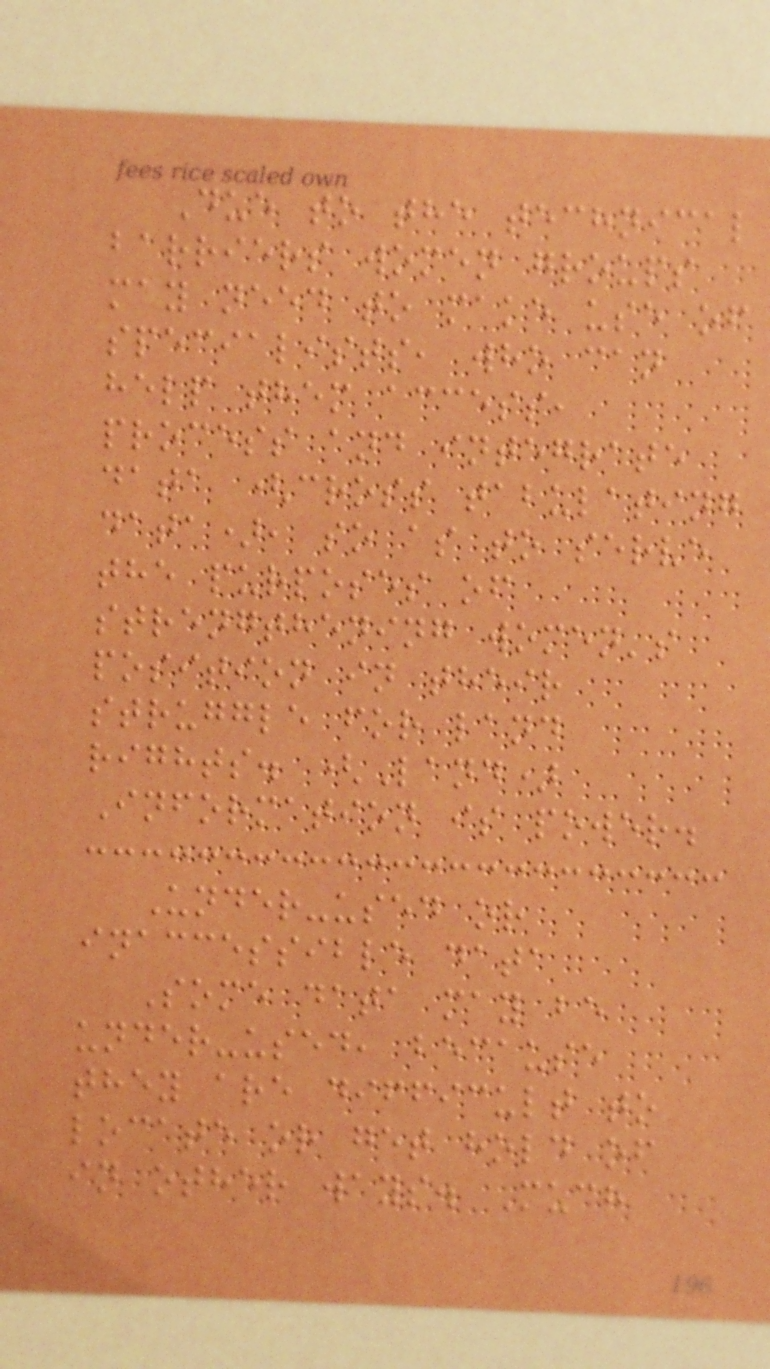Due to the technical
barriers women groups
may need to make use of
specialists, who can
help them access,
process and integrate
data (cross tabulating
data), so as to serve
the purposes of
strengthening women's
position in their
struggle for land
rights. (Land)
Information is power.
Under-used or
inaccessible data
Some data may be
under-used, because
they are difficult to
locate or get hold of
in other ways. Much
